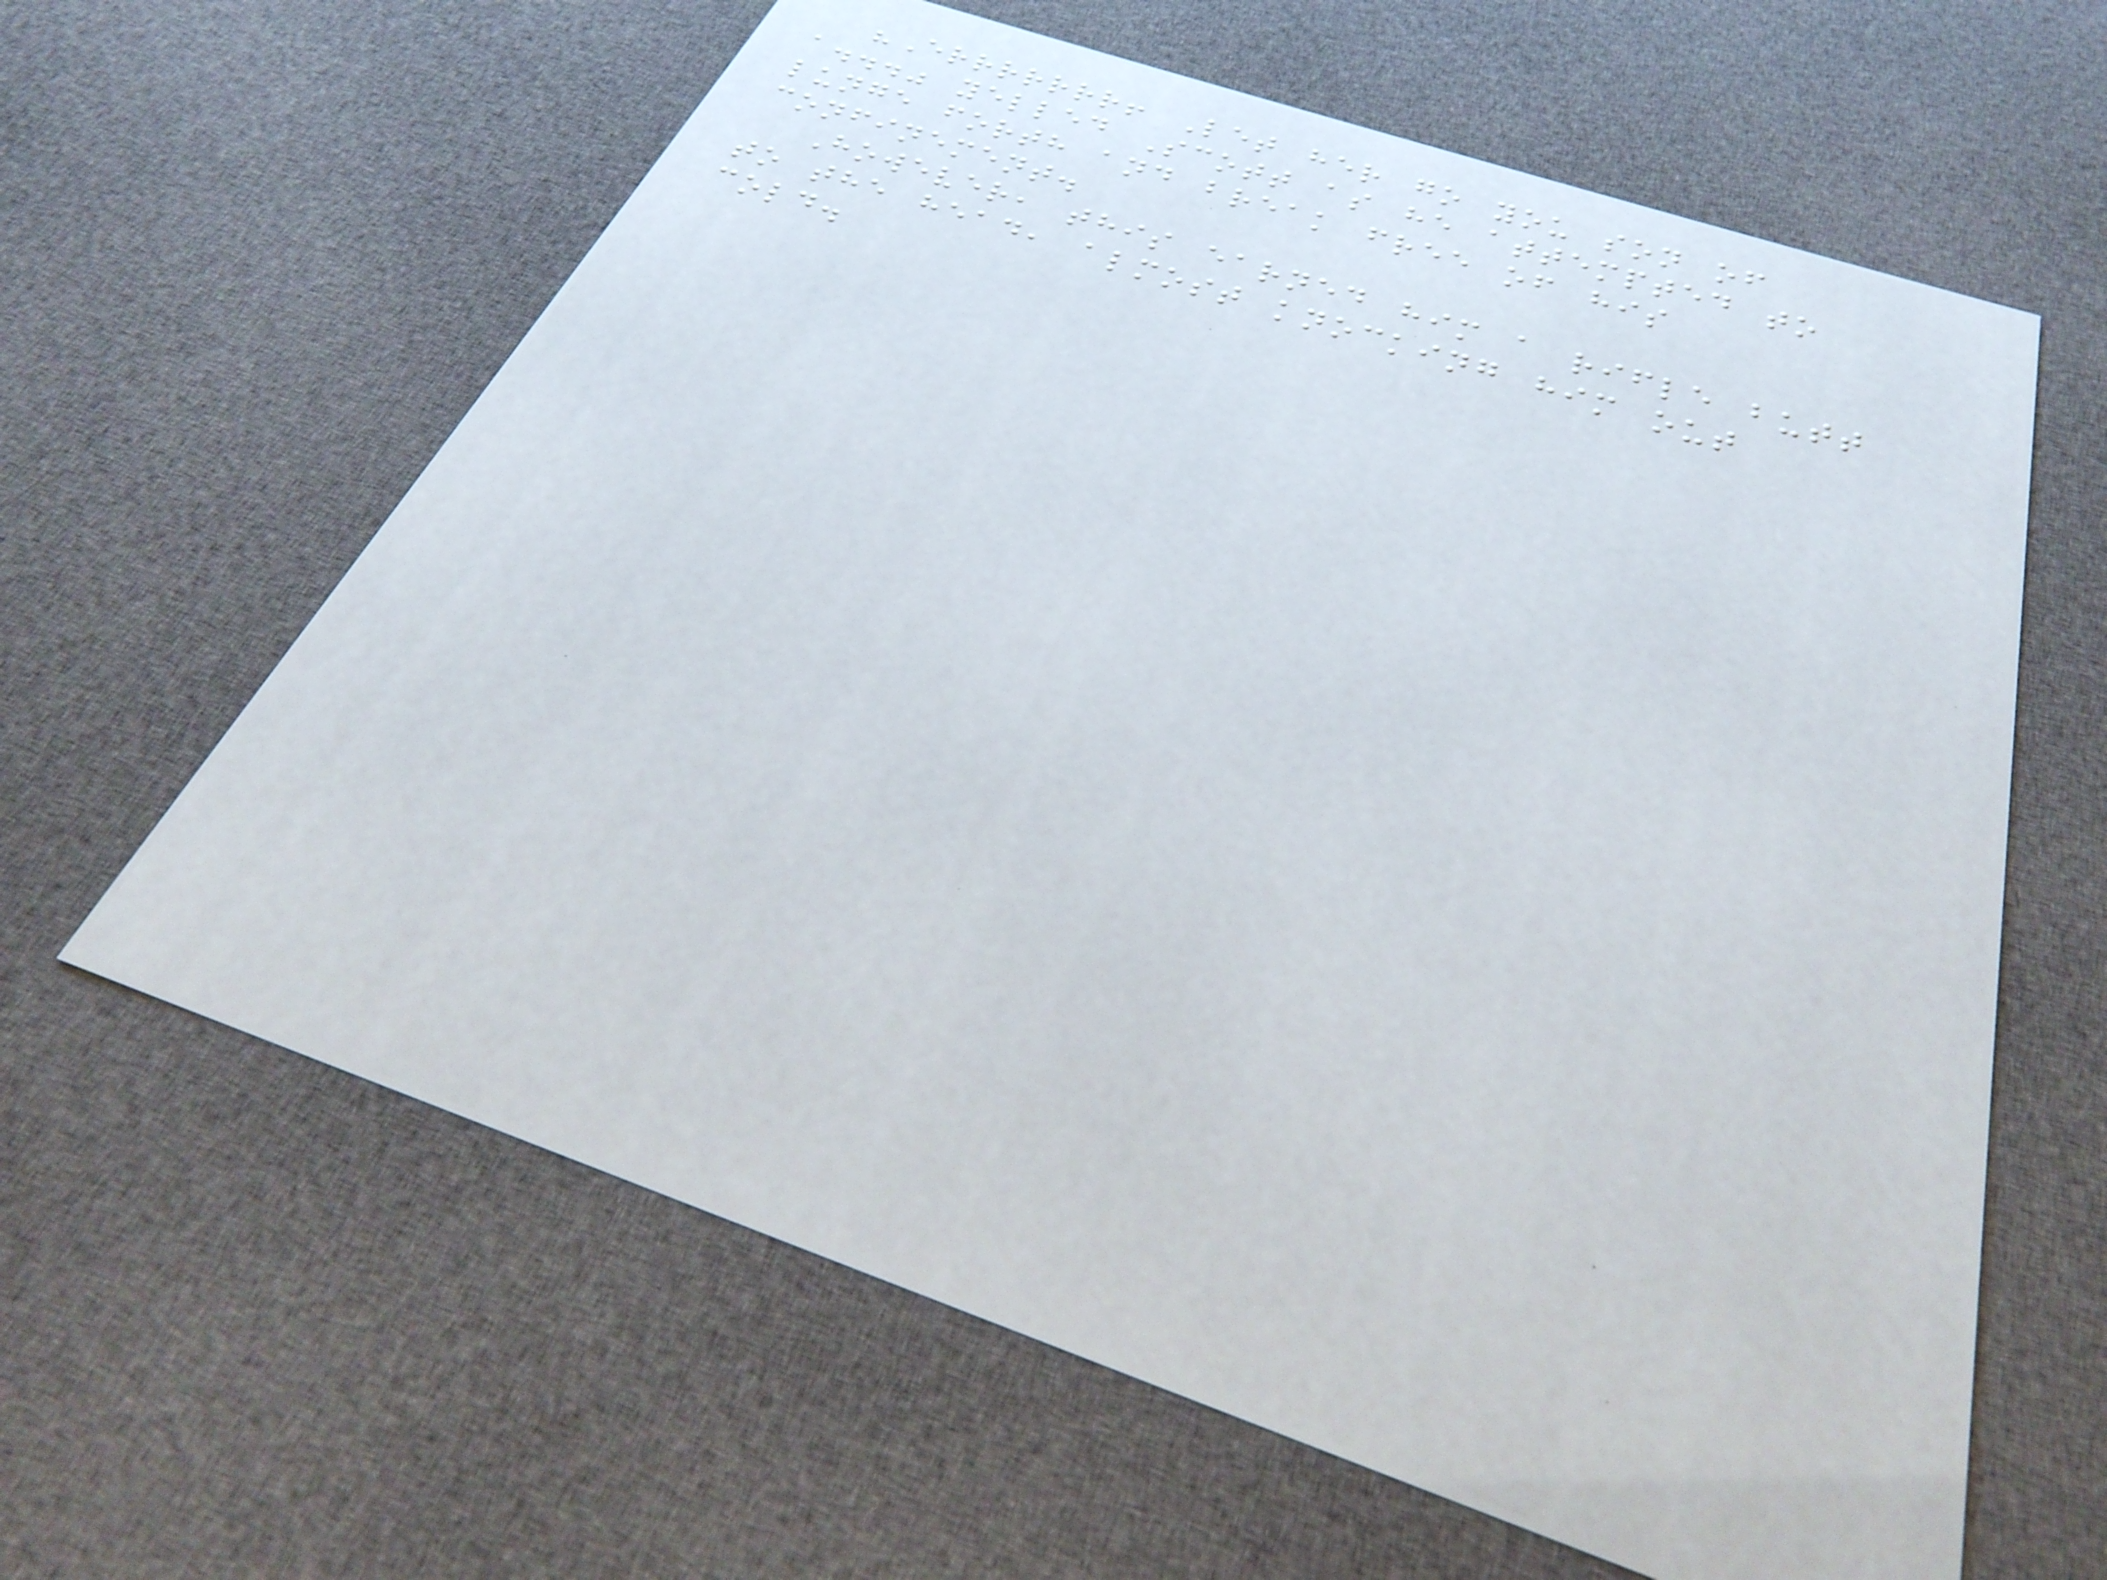"Errrrrrr! Let her go you son of
a..." yelled Scott as he attempted to
lunge forth and break free of his
confinement.
However, this earned him a rifle butt
to the head, almost knocking him out
cold.
